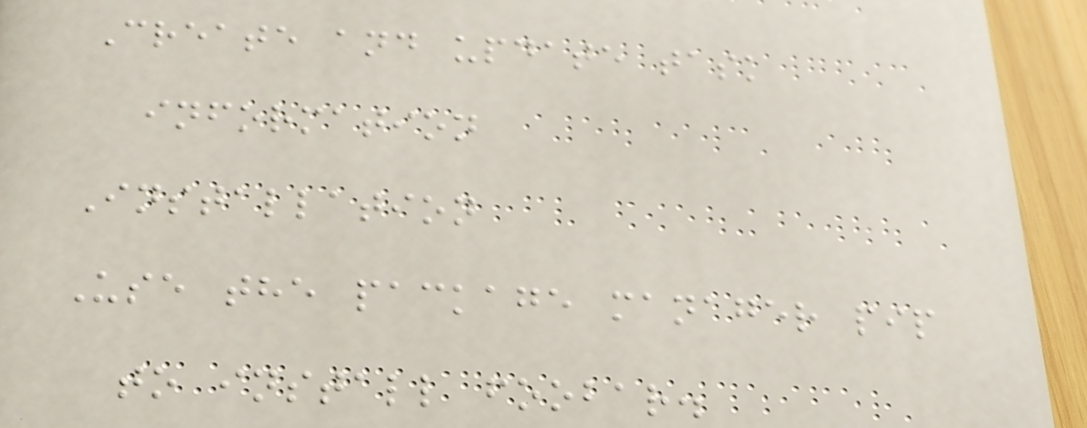Create and update task
information
Installation
Use the package manager pip
to install foobar.
